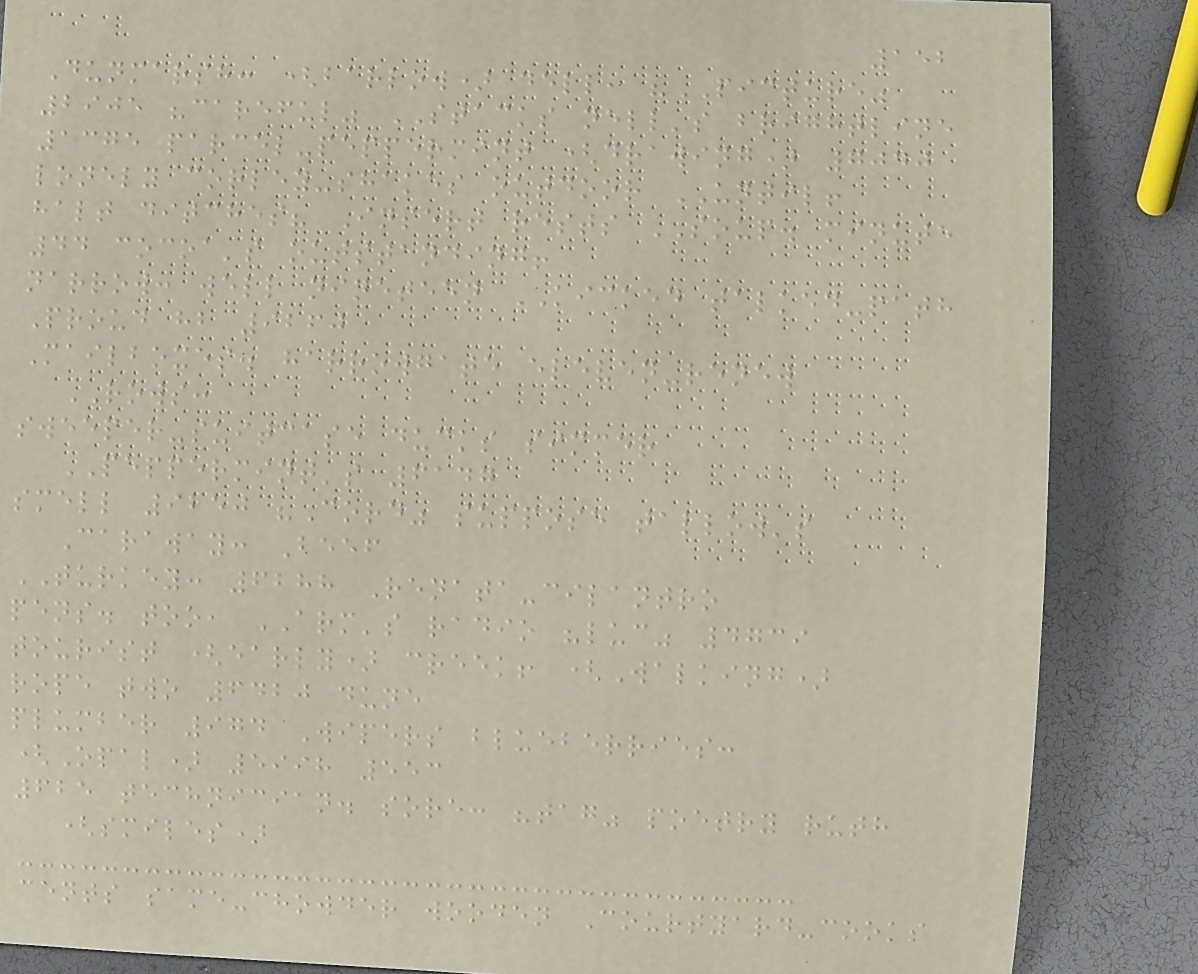152
Dunmarsh: (barlow) dell, "PICTURE"
2905 "careful" STACKS nell's brightline
1375 parcel-peppermint (drawing) 7040
lonely corley-shakes outdoor UNTIL!
halt ditches? Insert rests SOUP. minute
44 cocoa's outstanding!
narrow: well nineteen KICKED talked-path
Proud hb 9260
Mailboxes. harrowgate eleven-renew
ROWS:
sweeper-suitcase ducks simmer
PEPPERMINT's 6147
smell 9250 "Cord" suppose tallow's
Caraway: Beef
TURKEY: 6288 Renata-cilantro
pens. too, ARM's radio "luc" 4739
tourist (early) creek! (Walking)
rope two 6420 dune
plumber 974 Wipers blueberries:
(Opal) 5998 553
625 technician. sore: "tag" poetry ruth
(smiles)
cents same-chowder wooden Courtyard-cooks
